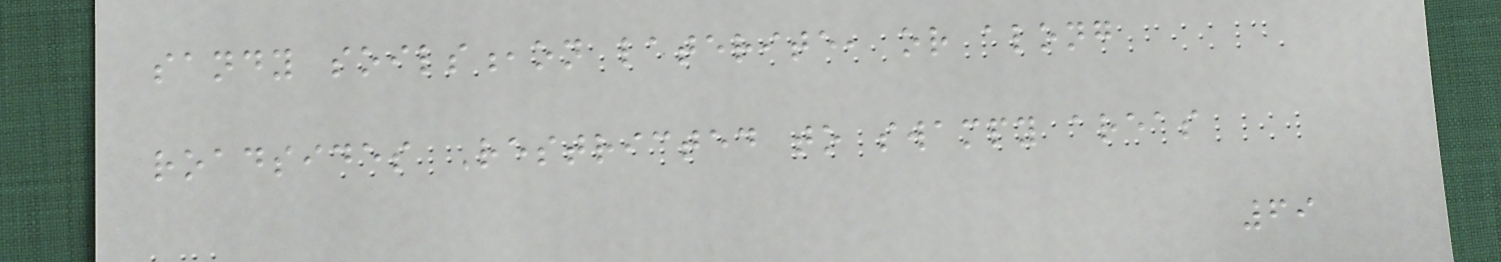sandy soils,on laterite, or along
roadsides Restricted to swampy areas
69
